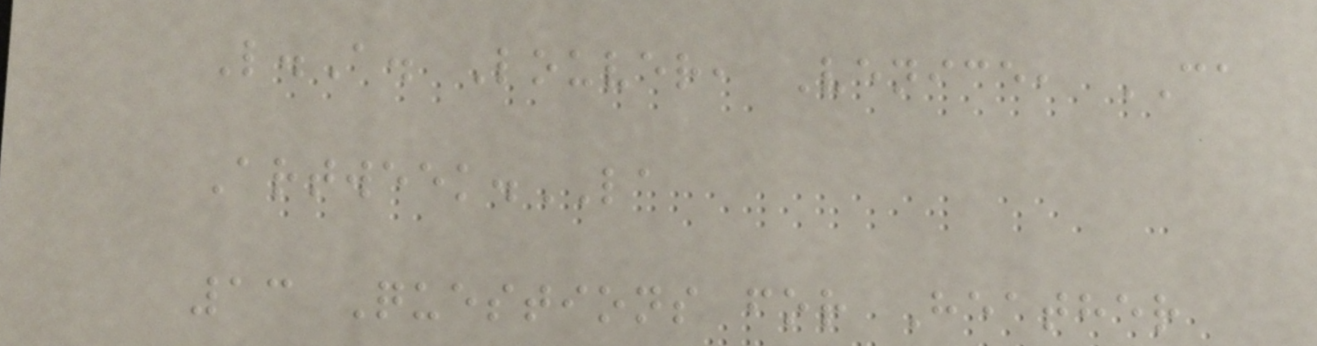L.A. Louver, Venice, CA
Artweek.LA
13 Questions for Heather
